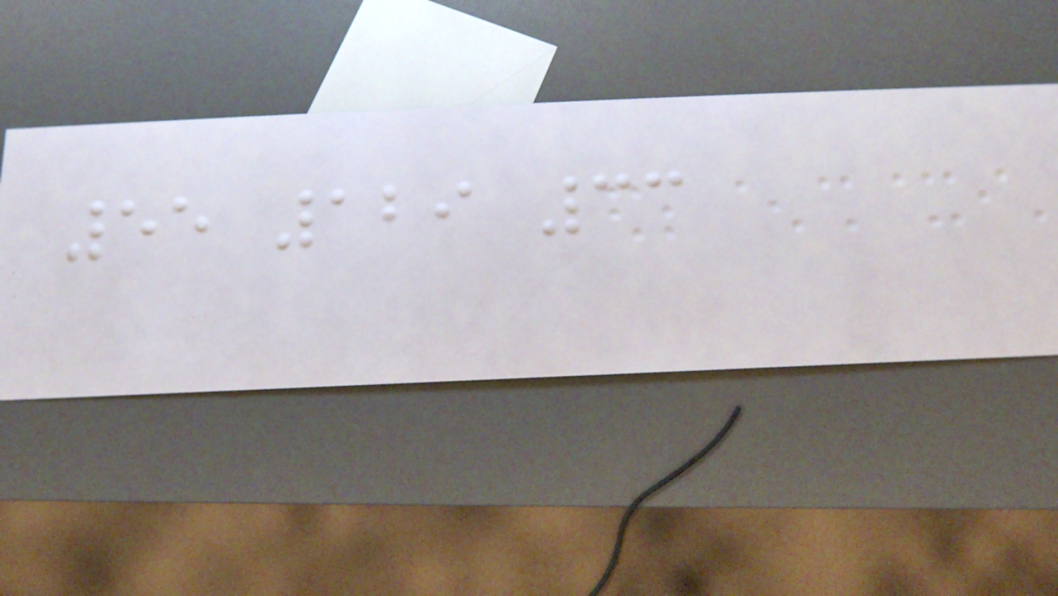55 129 33
